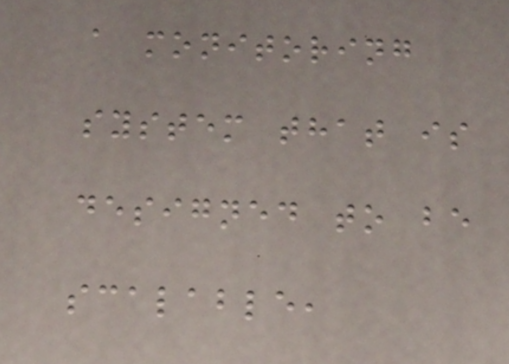a monitoring
system that is
designed to be
scalable,
